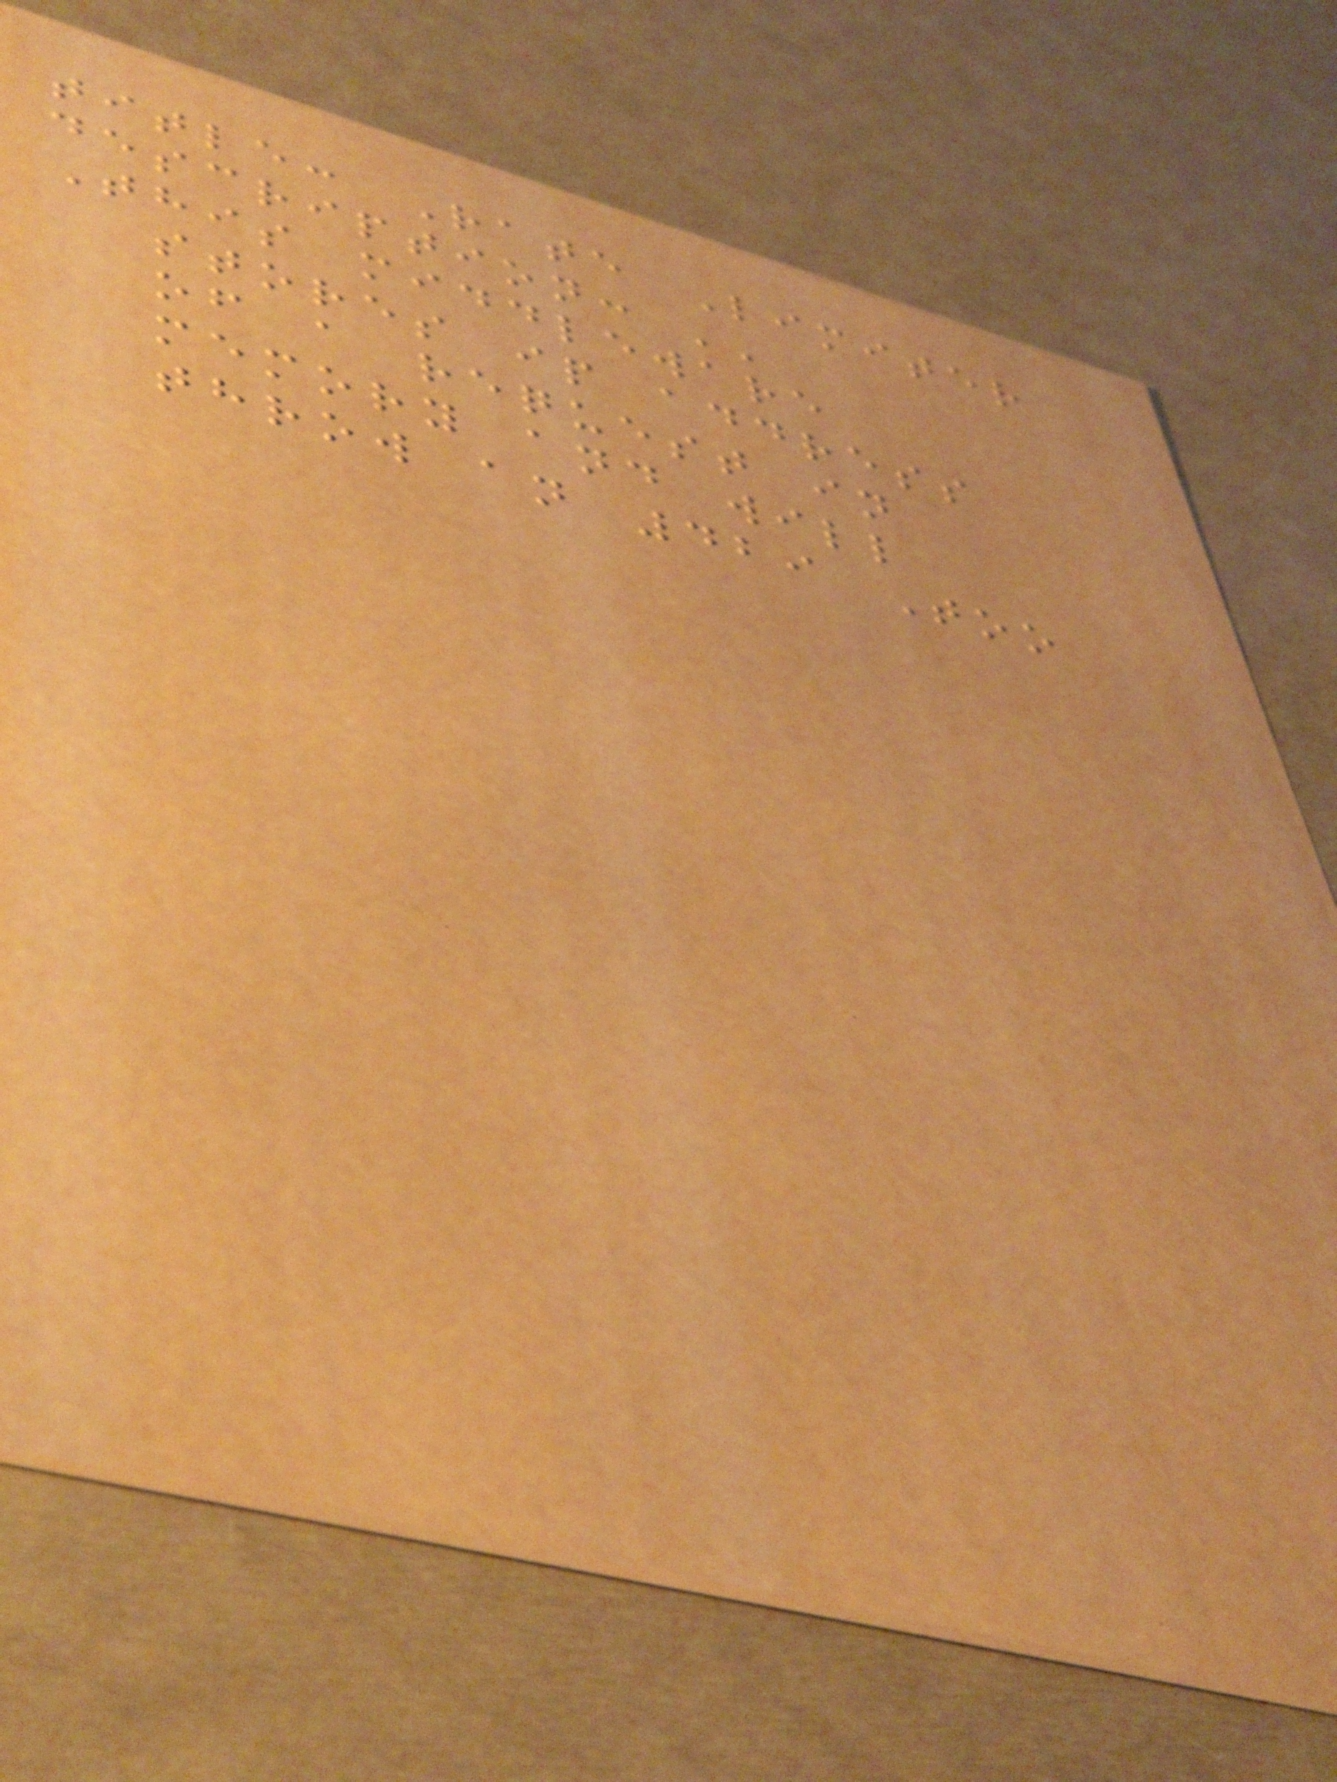title: Rate Limiter
description: ''
This middleware
stores ip address
of a request in
memory and will
throw an 429 Too
